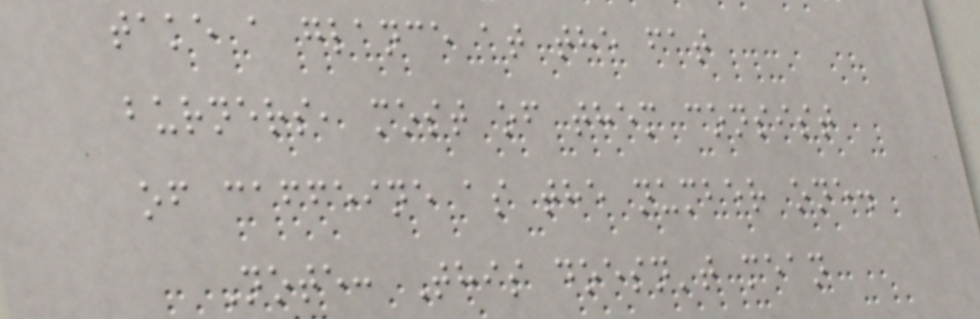take a glance at the fat
burners, most of them consist
of caffeine as the number one.
Note: This doesn't mean
